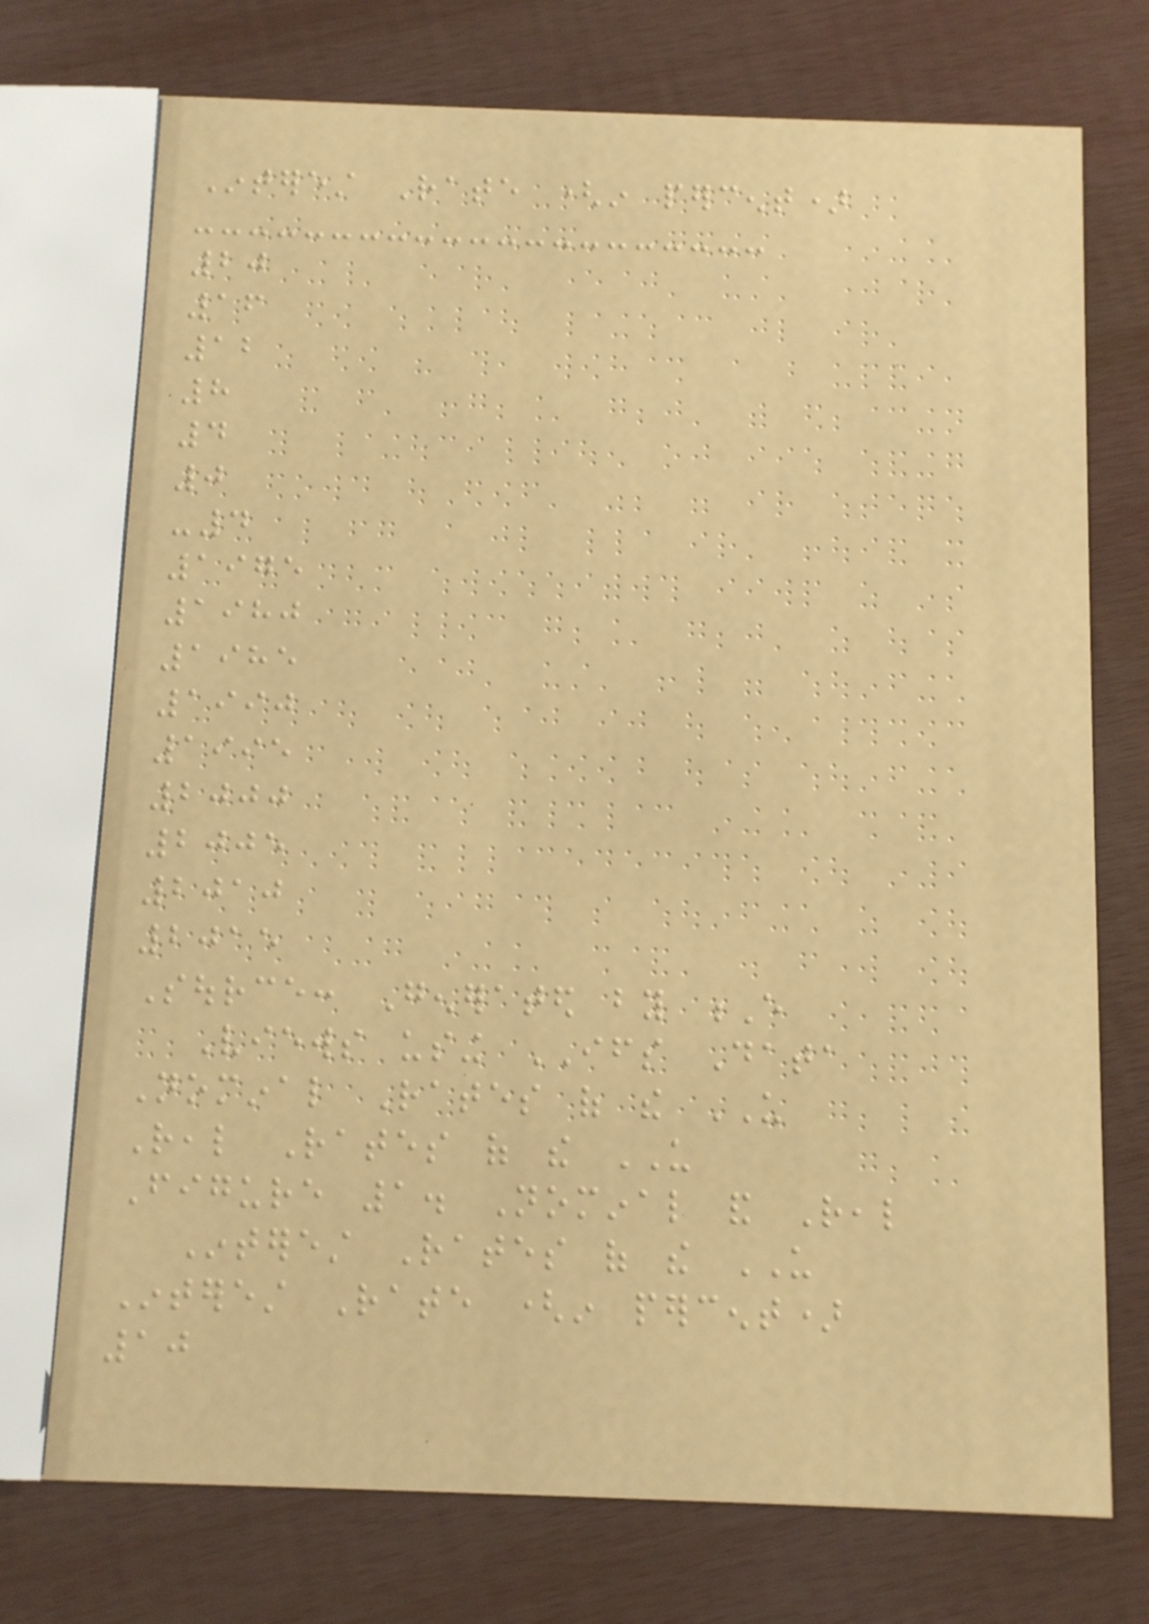Interest Rate (in percent)
20
16
12
8
4
0
-4
1975
1980
1985
1990
1995
2000
2005
2010
2015
Source: Generated by E
Views using IFS Data
Nominal Rates of the US
Real Rates of the US
Figure 1. Nominal and Real
Interest Rates of the US
Interest Rate (in percent)
10
